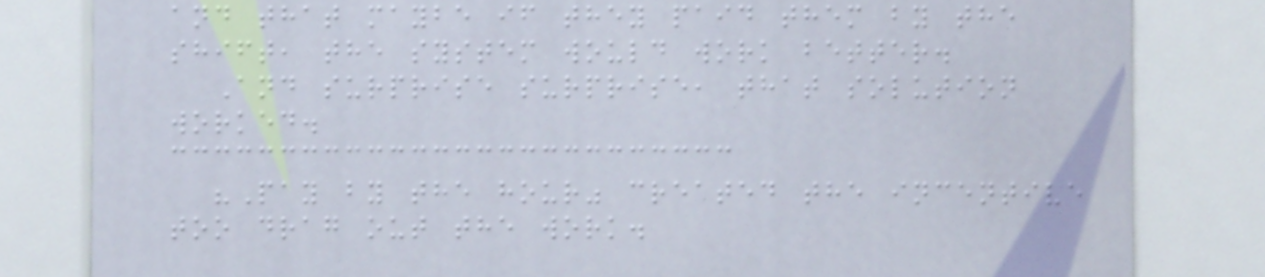and that maybe if they paid them by the
shift, the system would work better.
And surprise surprise, that solution
worked.
"Pay by the hour" created the incentive
too drag out the work.
